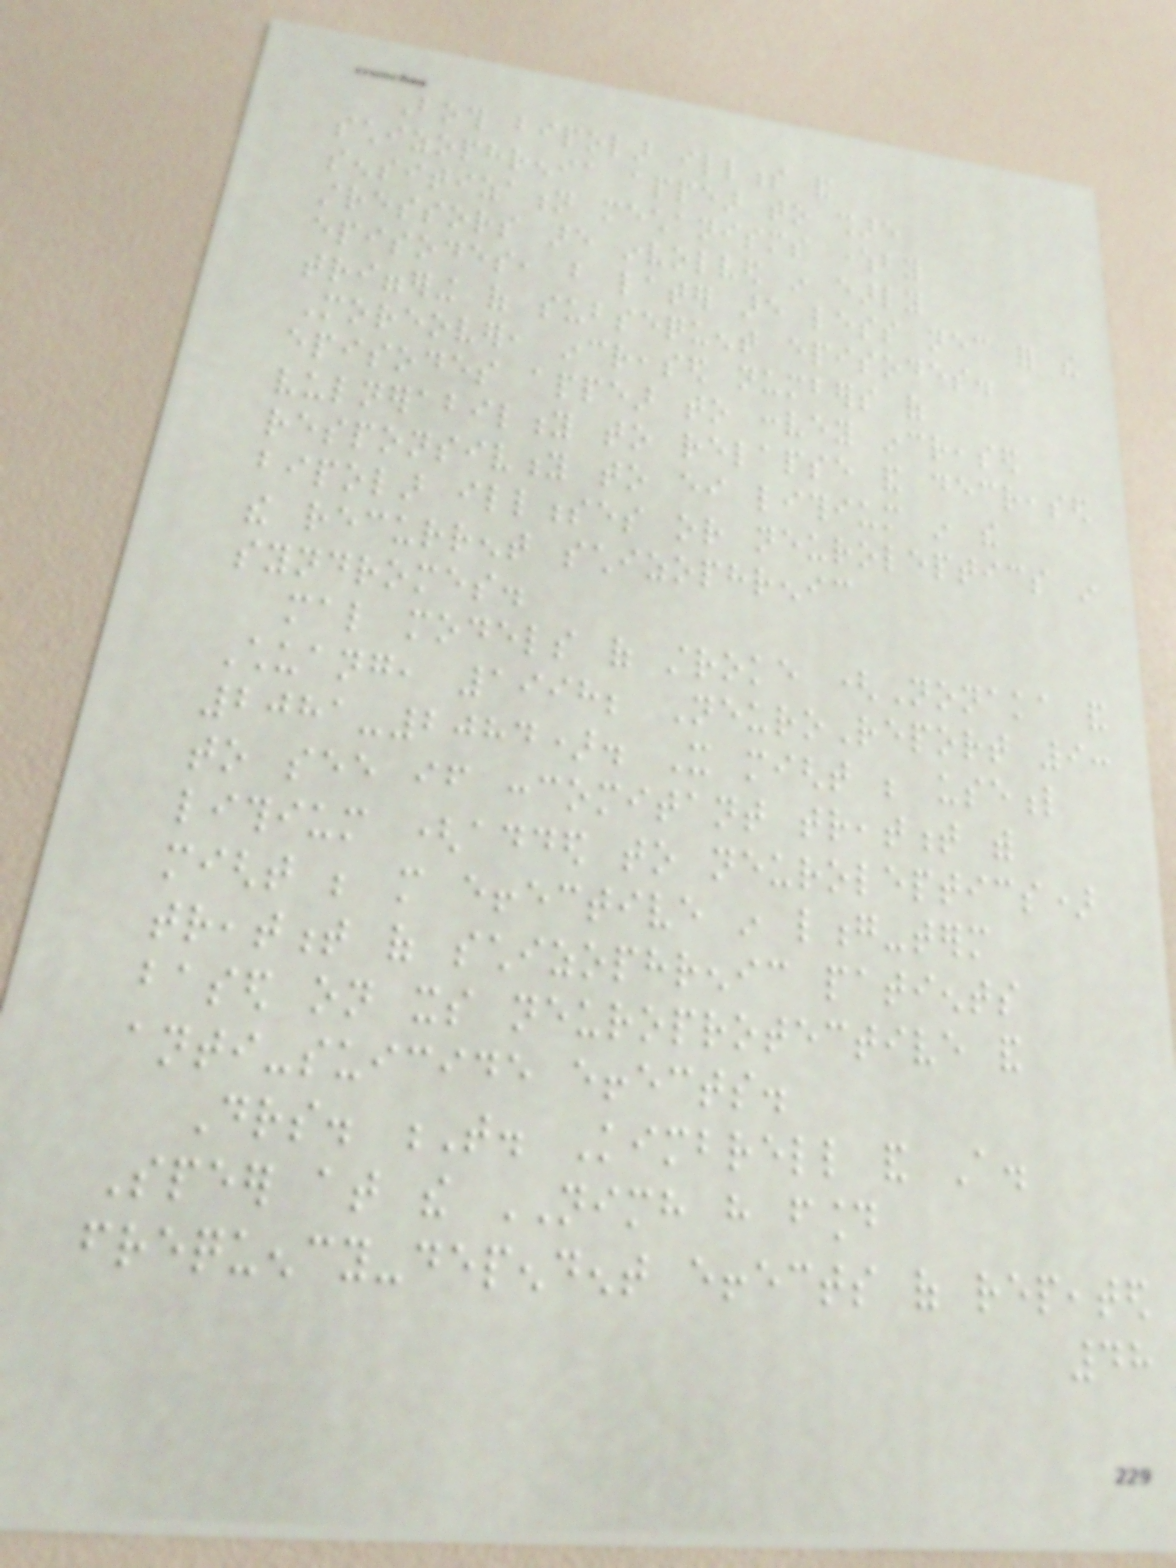Both bipolar illness and
schizophrenia appear to share
sensitization mechanisms whereby
stressors are involved in early
episodes, but later are less necessary for the
triggering of subsequent episodes.
Moreover, increased numbers of
episodes appear to convey increased
vulnerability to relapse and decreased
responsivity to either lithium in the
bipolar illnesses or neuroleptics in
the recurrent schizophrenic
syndromes.
mal models of stroke (Nonaka and
Chuang, 1998; NeuroReport 9:
2081-2084). It might be useful
to see if concomitant treatment with
lithium (added to neuroleptics)
might be more effective in long-term
treatment of schizophrenic patients
based on its neuroprotective and
anti-suicide effects.
Drs. T. Kimbrell and A.
Speer at the NIMH have found
frequency-dependent effects of repeated
48
